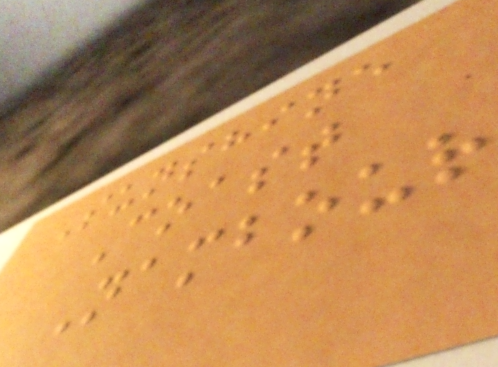Sunshine
Coast
Nambour
